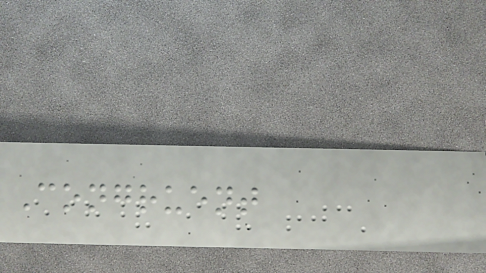Congruent
